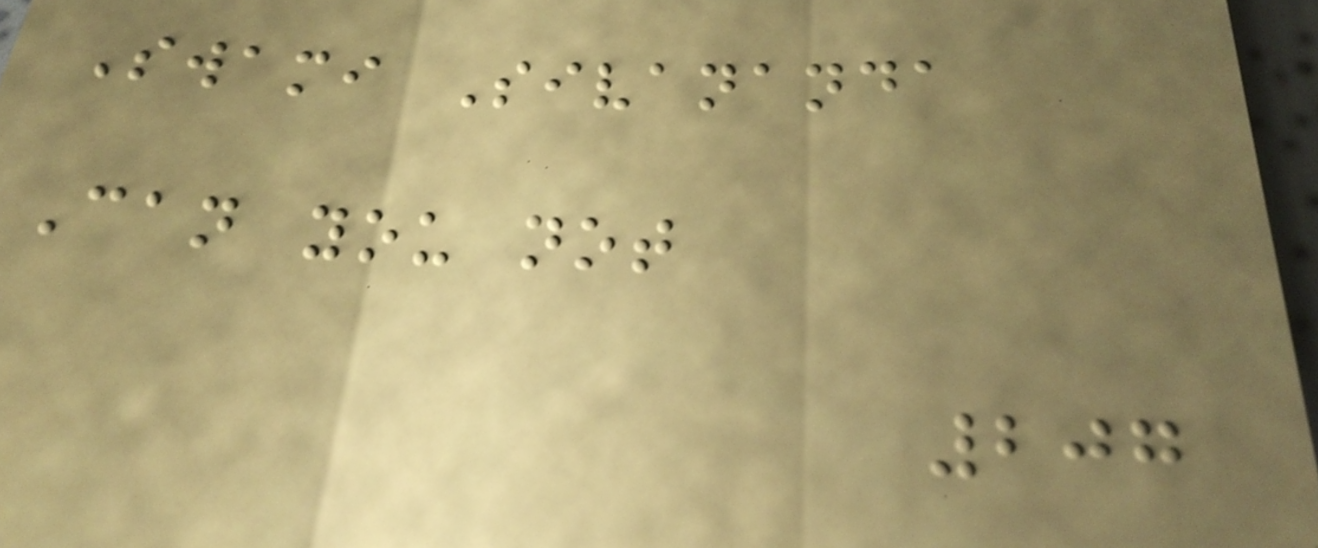Swami Sivananda
Can you not
207
